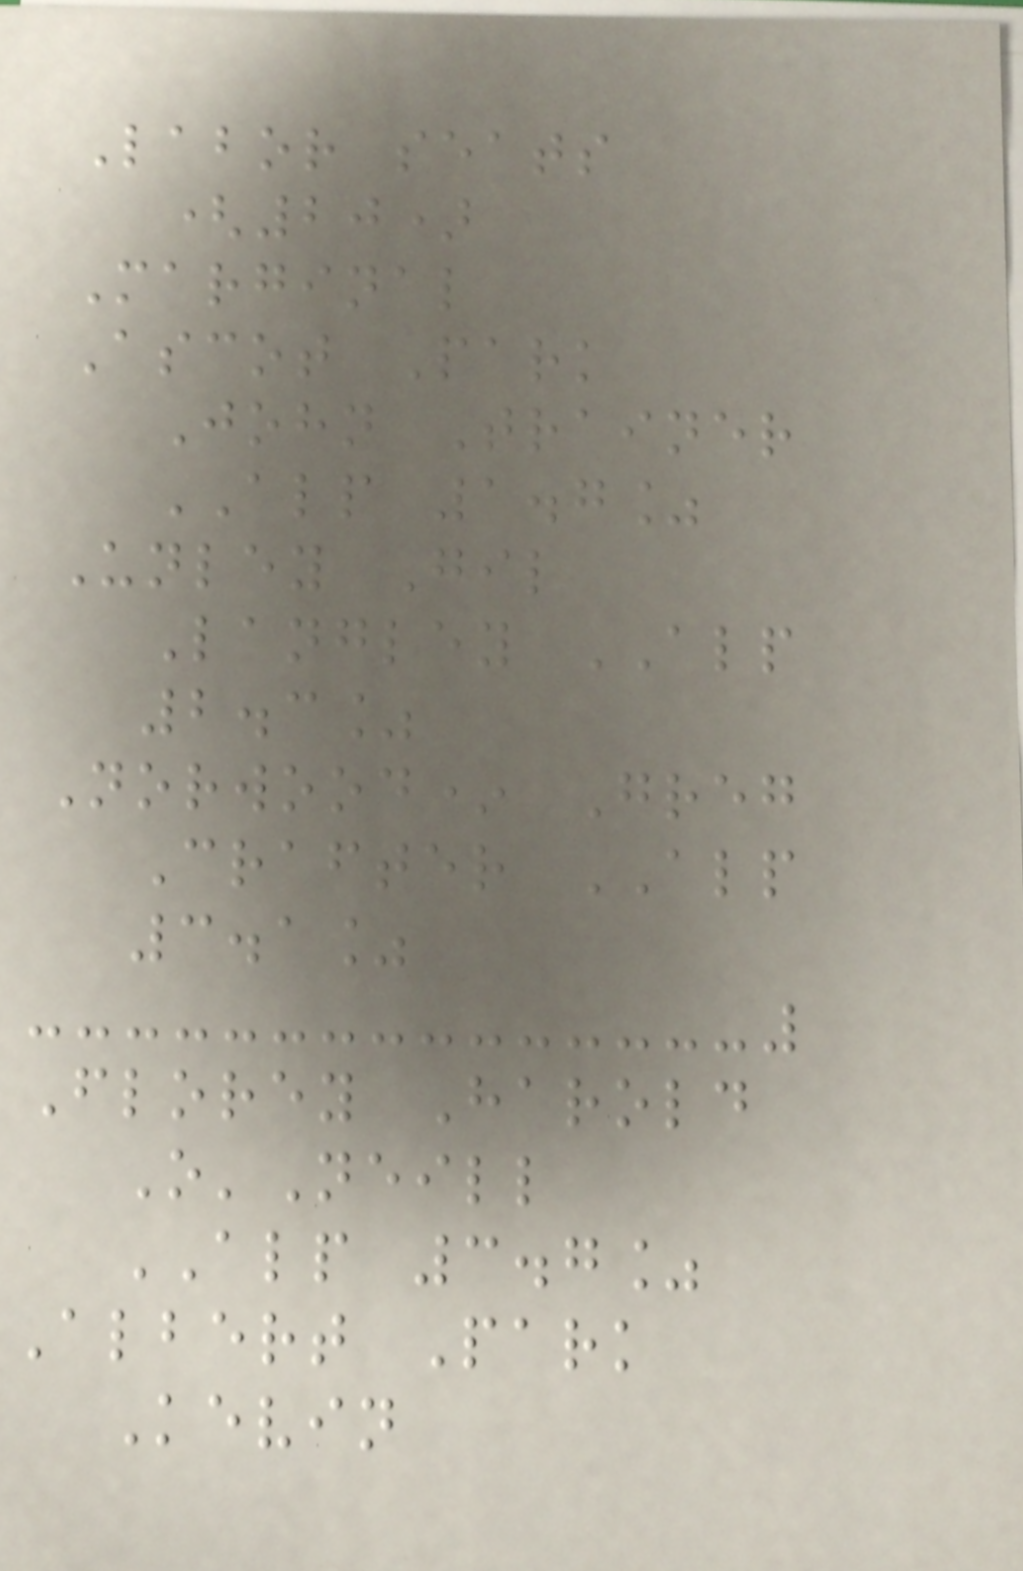Labor seats
(20)
Marginal
Ascot Park
John Trainer
ALP 1.7%
Unley Gil
Langley ALP
2.3%
Norwood* Greg
Crafter ALP
3.1%
Florey Harold
O'Neill
ALP 3.7%
Albert Park
Kevin
